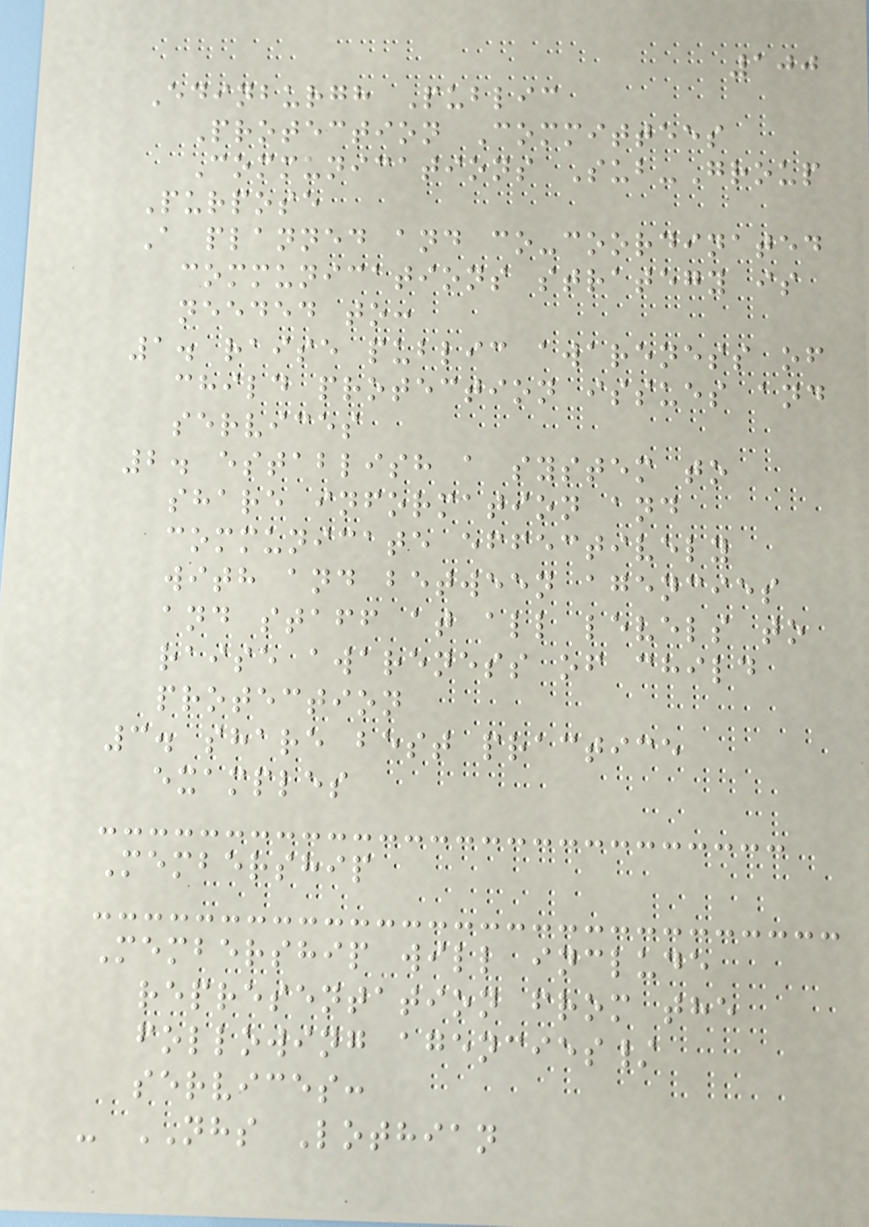100
Edinburgh Public
Protection Committees
Communications Sub-Group
Purpose
A planned and co-coordinated
communications strategy is
needed to:
1. raise public awareness of
child protection issues and
services
2. establish a system to
share information and
communicate effectively
with and between agencies
and staff at all levels to
raise awareness of child
protection
3. share best practice
examples
Membership
Membership will include
representation from the
following agencies/
services:
- NHS Lothian
